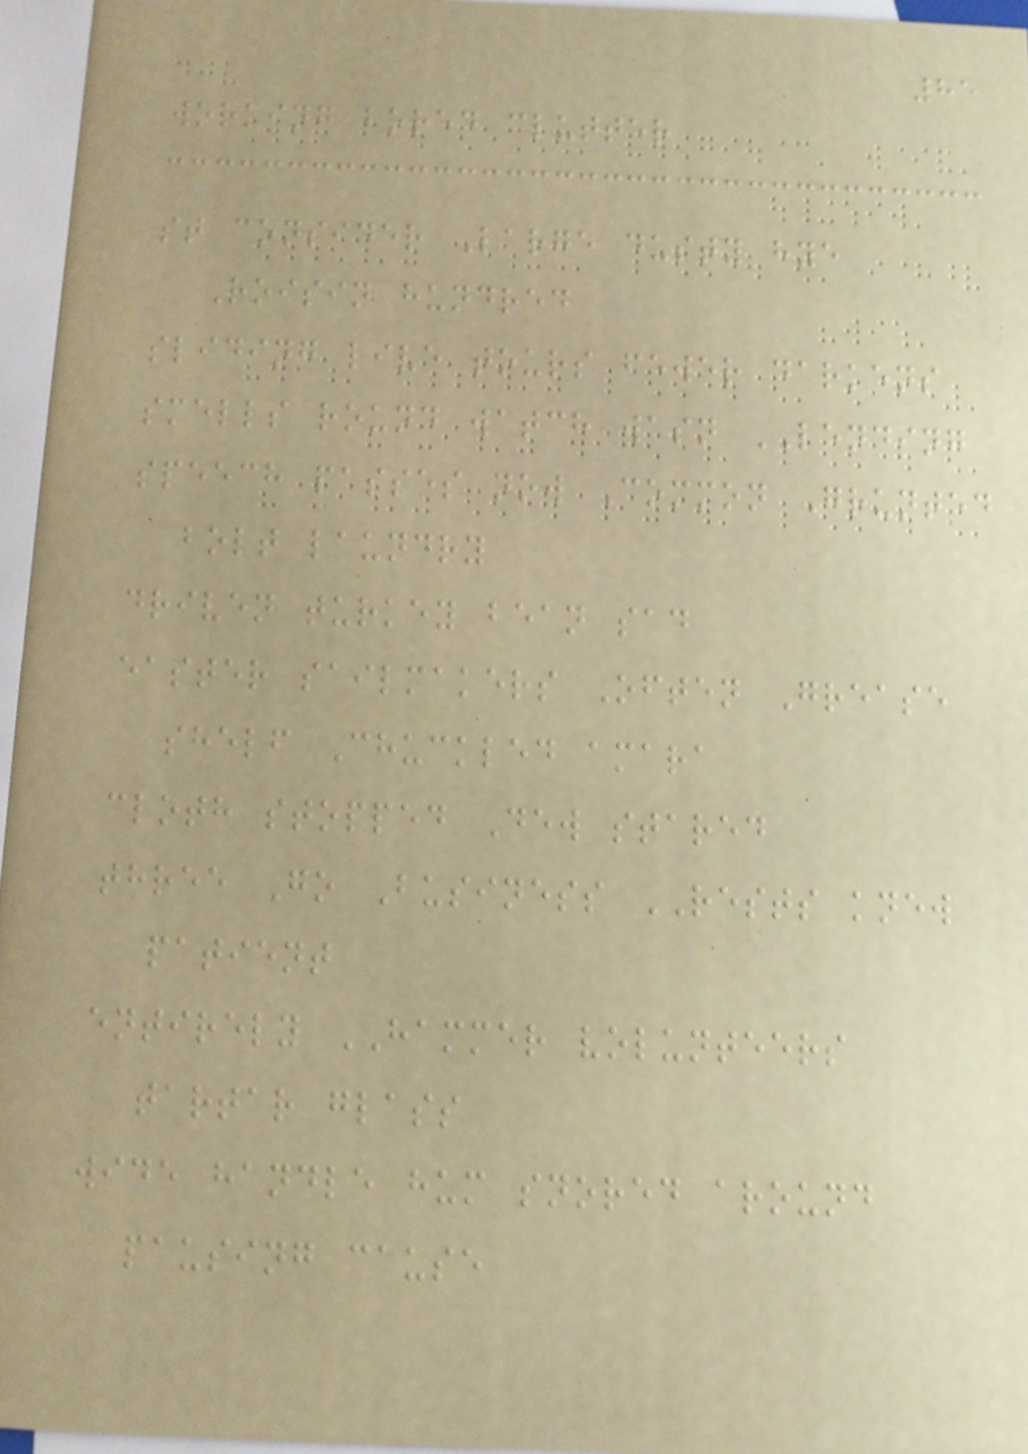85
working bored clutter
st consider Large dusty hye
Roisin hundred
sliding live tours fewer darkens
smells round watch wasn LENDING
speech passes now Common Grunted
bolt laundry
driven turkey bean sad
easter sailmakers Often Grease
shelf Chuckled amara
cloth stopped Dew stared
three Go Business RESTS knew
patient
entirely HAMMER volunteers
tartar glass
wide handle hum snored around
pausing cause
